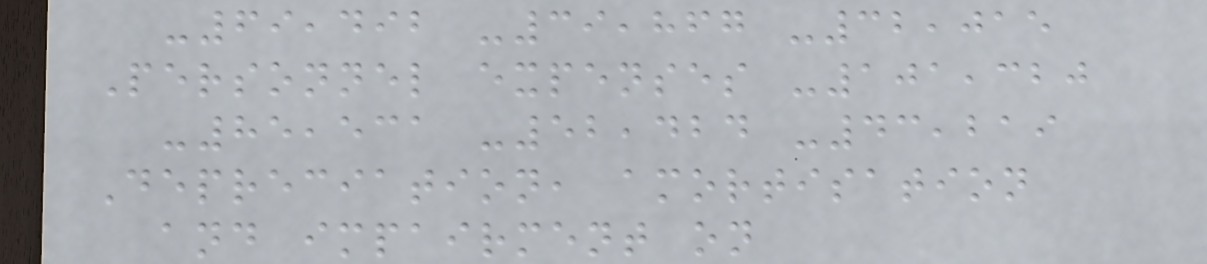-69,492 -39,867 -32,015
Personnel expenses -101,320
-85,531 -52,424 -43,219
Depreciation, amortisation
and impairment on
